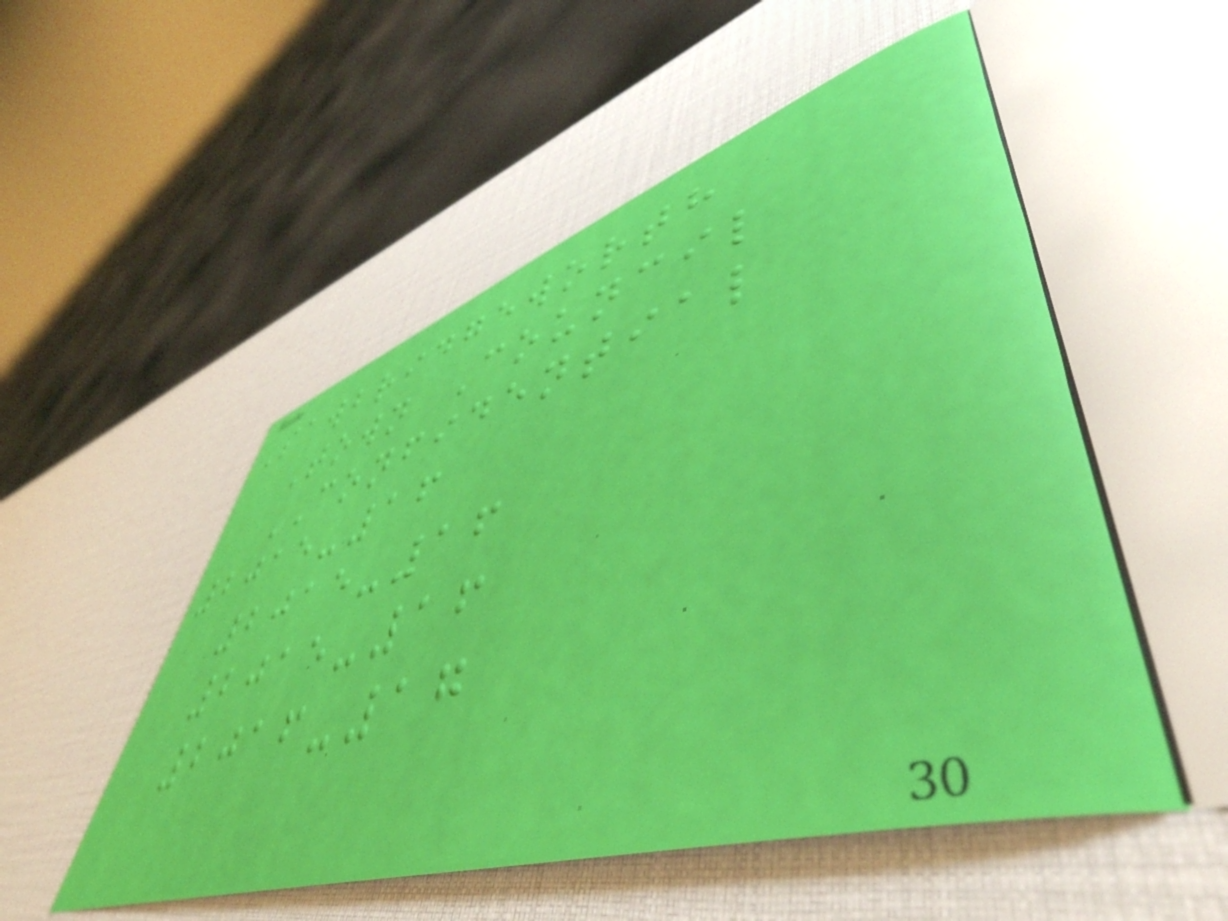Sawbridgeworth
Town Council
CONFIDENTIAL
2015-16
2015-16
2015-16
2016-17
